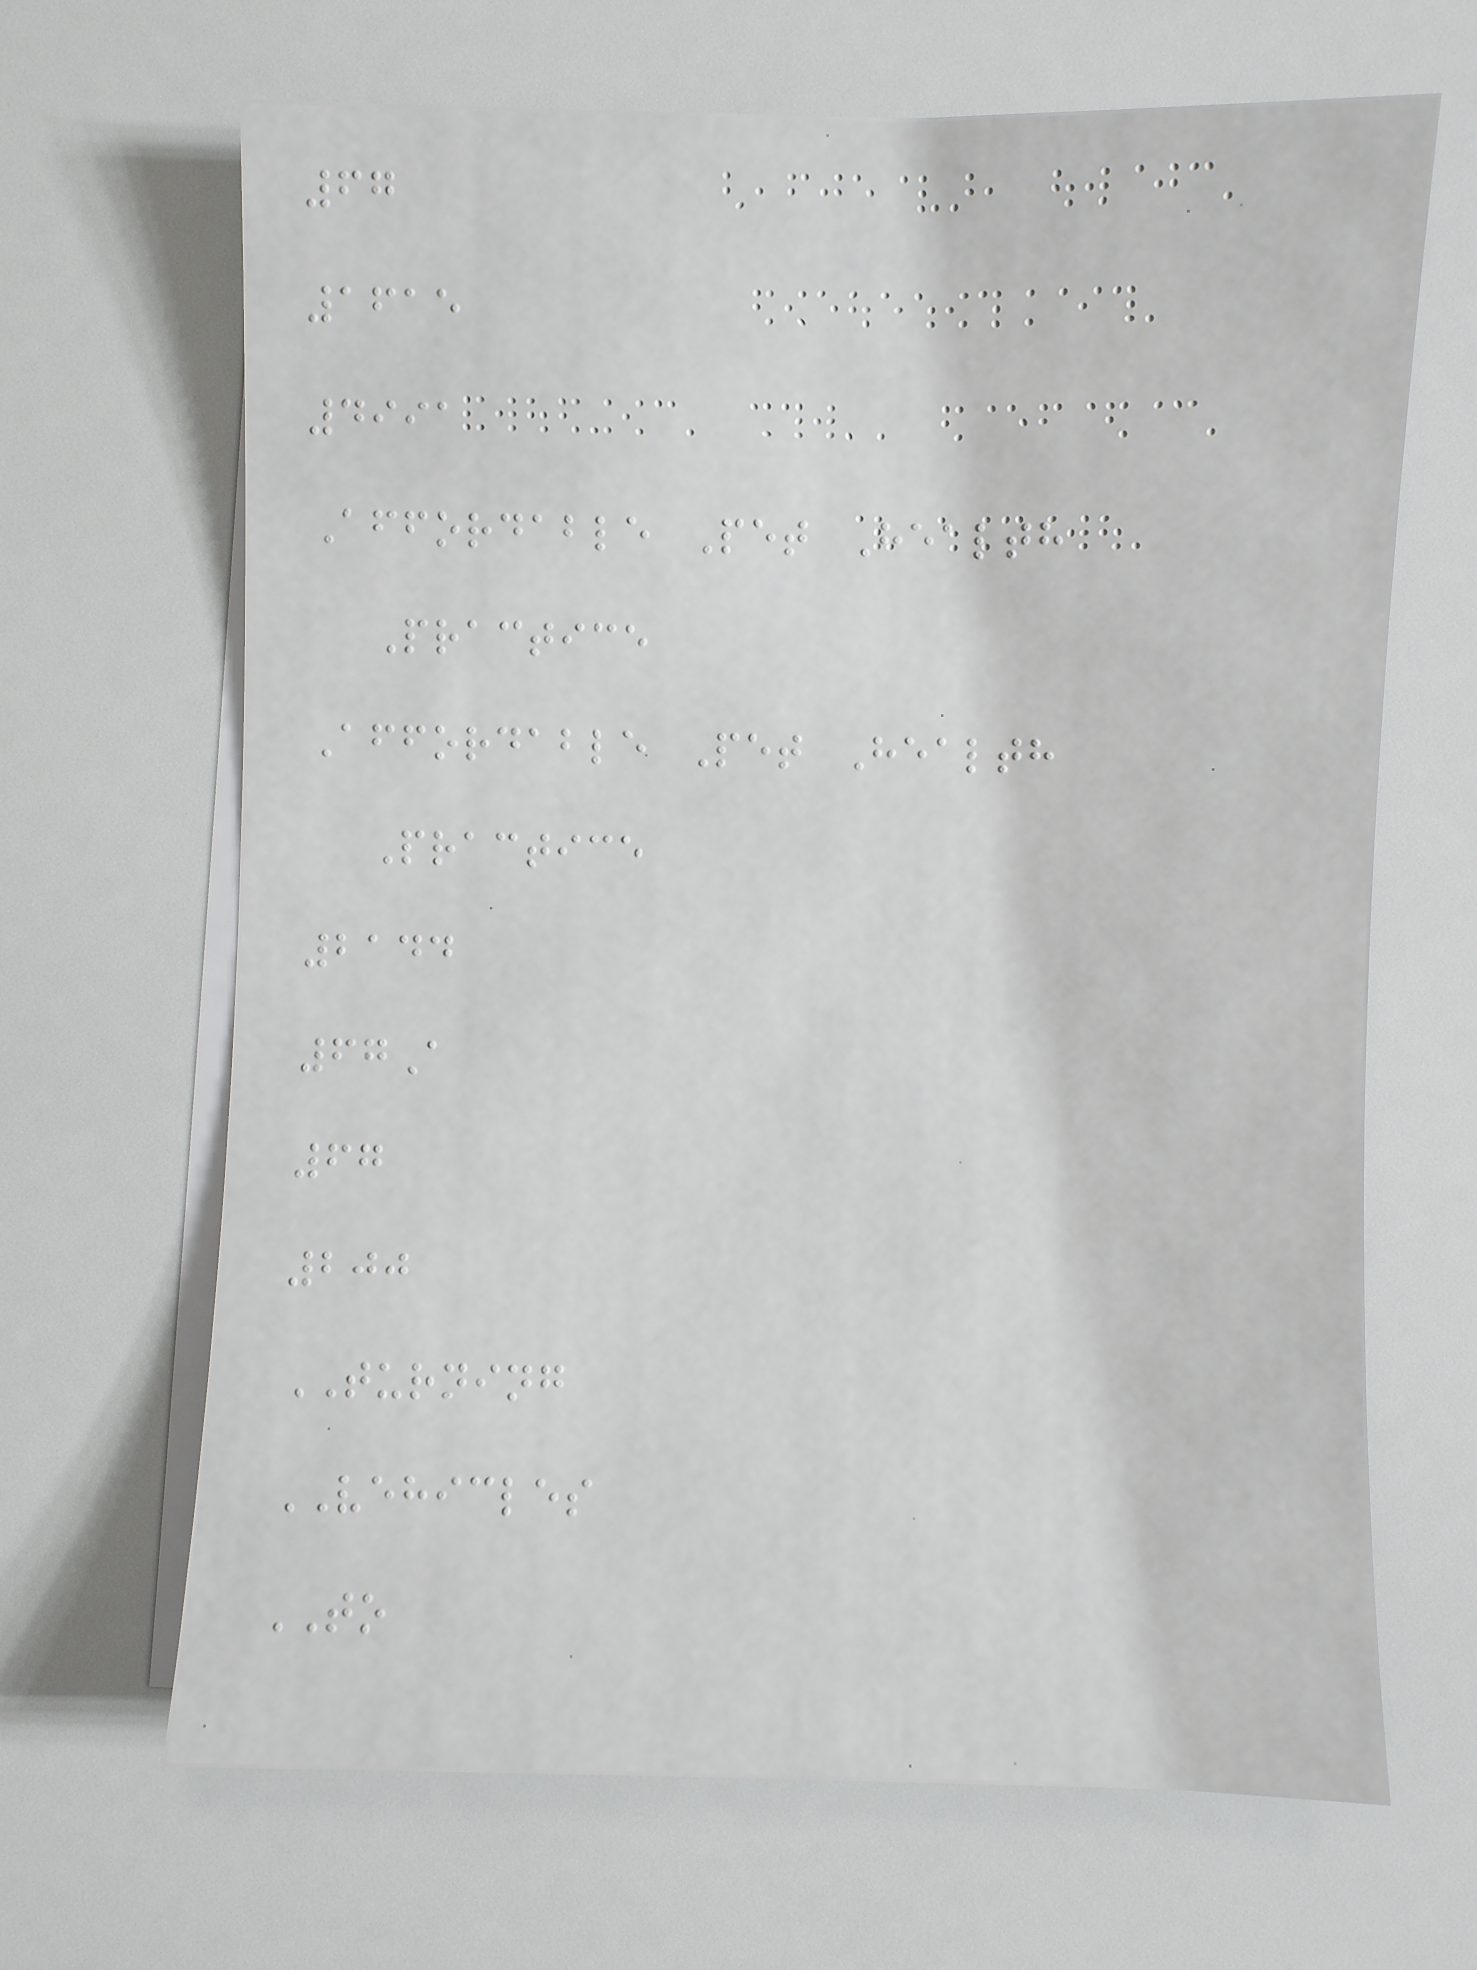67
1615
4991
Affordable Pet Health
Practice
Affordable Pet Health
Practice
2144
67A
67
200
TURNING
VEHICLES
TO
